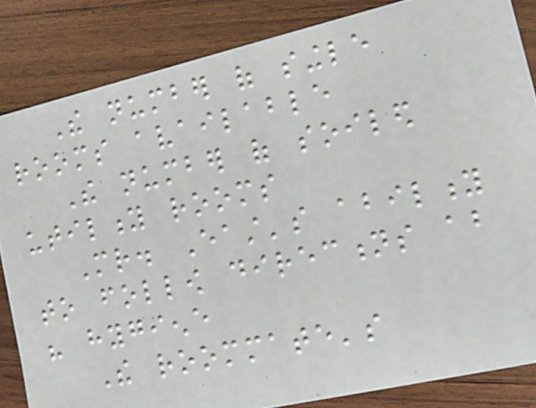The number of single
rooms available
The number of soiled
utility rooms
Mr. East's ability
to follow directions about
his hygiene
The roommate's
